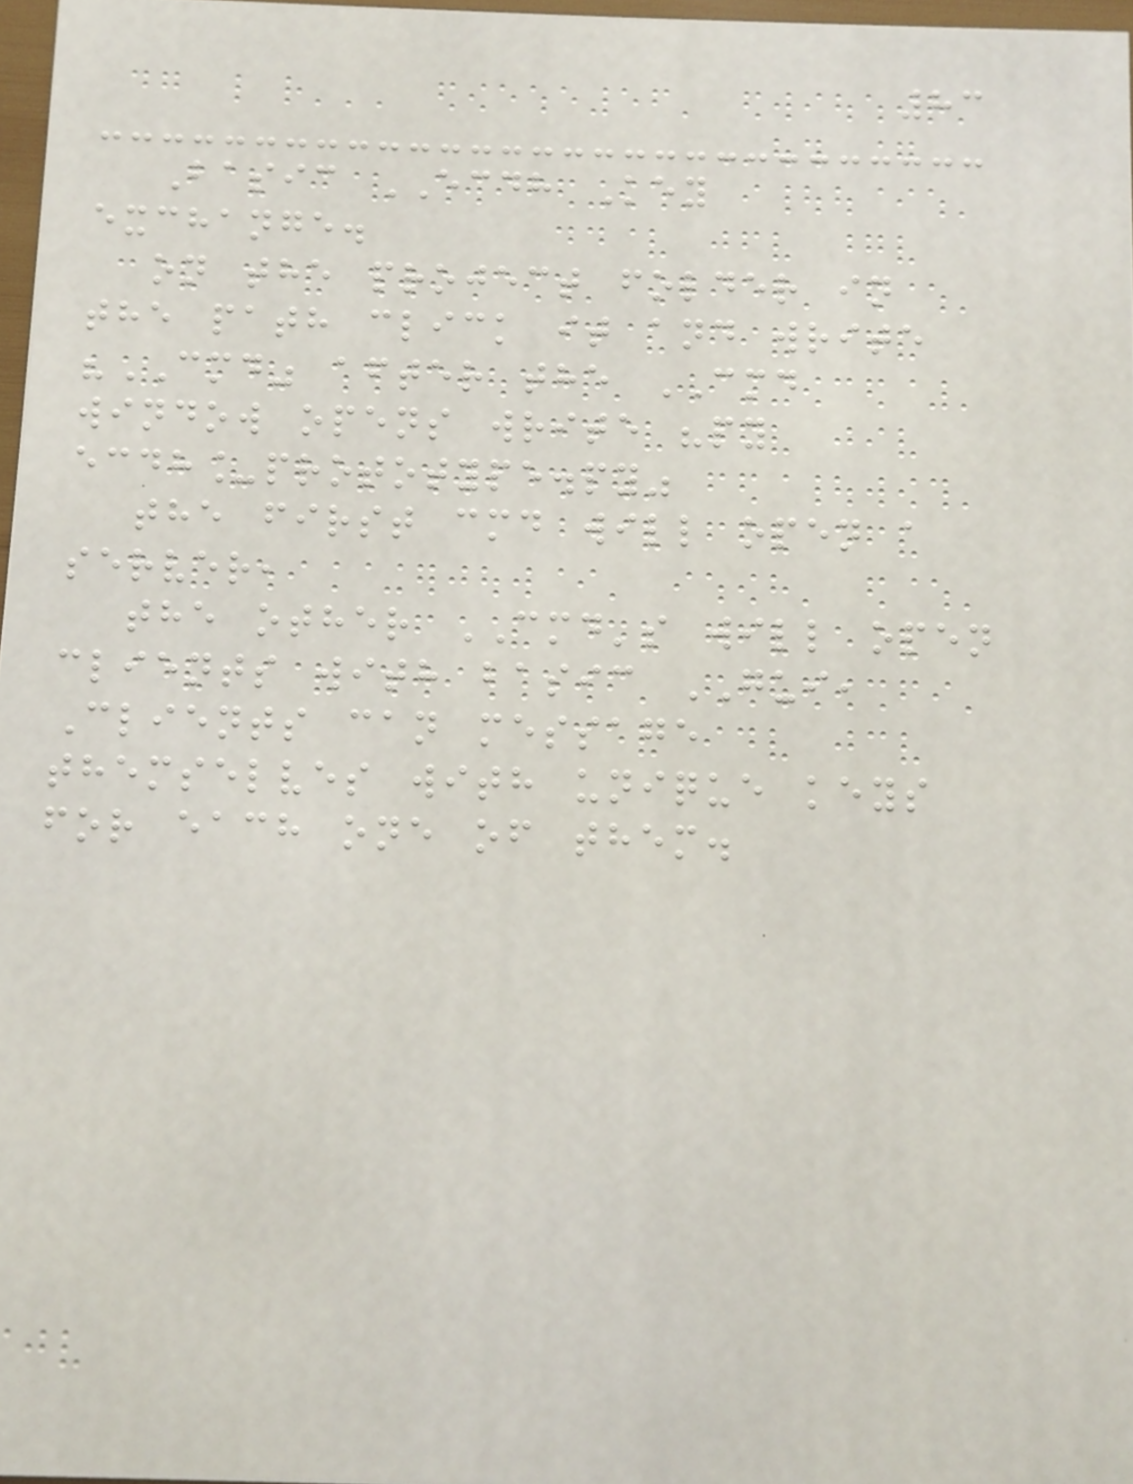83
Basic ECDH Key
exchange.
on the project folder in
the path click it and write
"CMD" after the CMD
window opens write "py
ecdh_prototype.py"
the first cmd will open a
server,
the other CMD's will open
clients with basic GUI,
Clients can message
themselves with unique keys
for each one of them.
